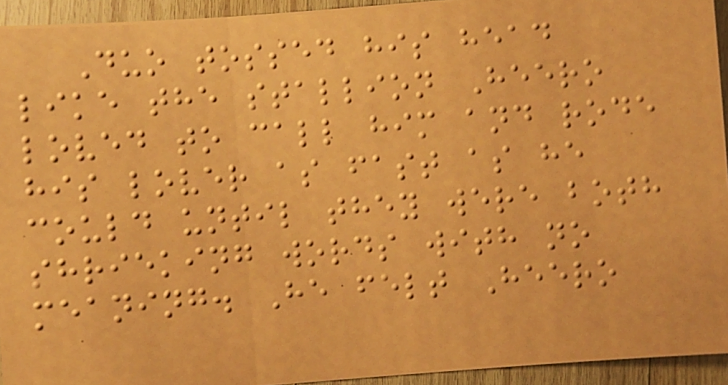Duo tossed his head
like the stallion Heero
loved to call him and rode
his lover as fast as he
could until they were both
shrieking words with no
meaning. He felt Heero
